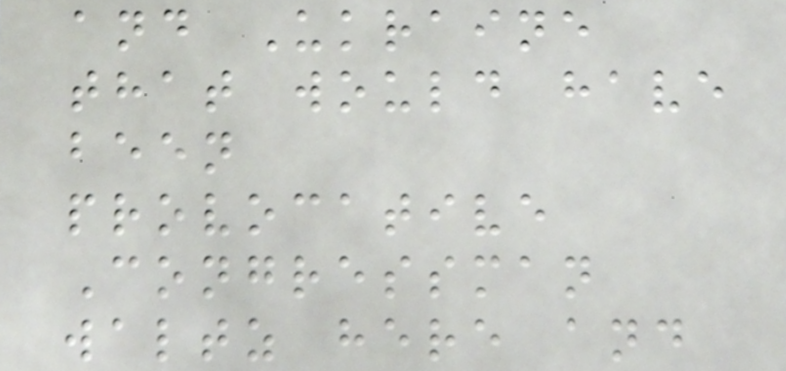and Ukraine
that would have
been
provocative
Congressman
waltz here and
